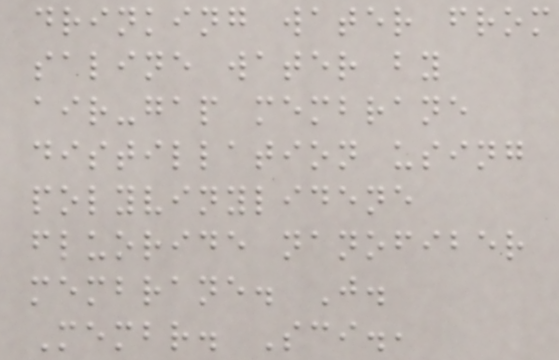drinking water from
saline water by
air-gap membrane
distillation using
polyvinylidene
fluoride nanofiber
membrane. J.
Membr. Sci.,
